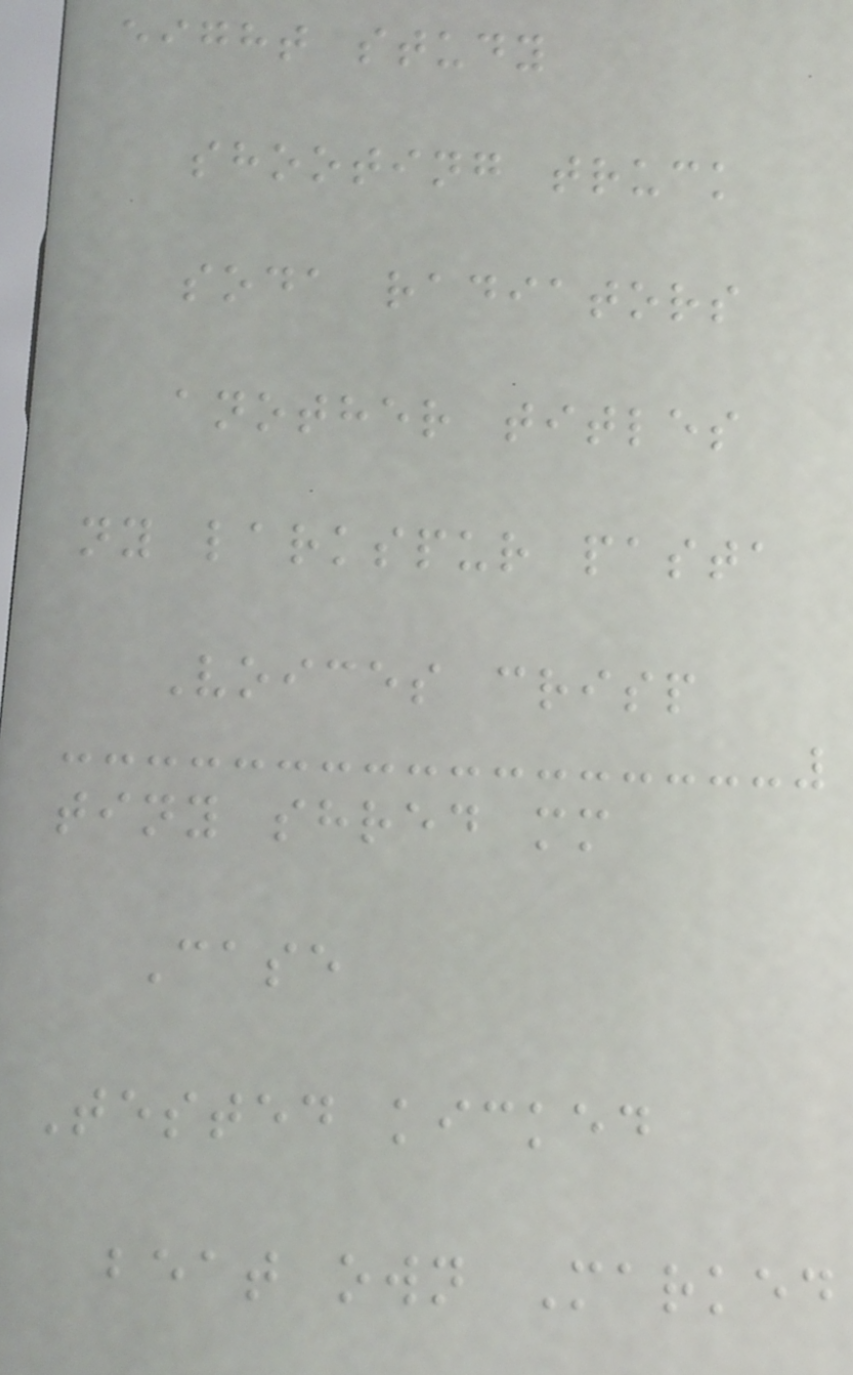eight study
shooting truck
soda radiators
another titles
ny larkspur pasta
Voices crisp
tiny shred mm
Case
Tested kicked
beat own Marked
